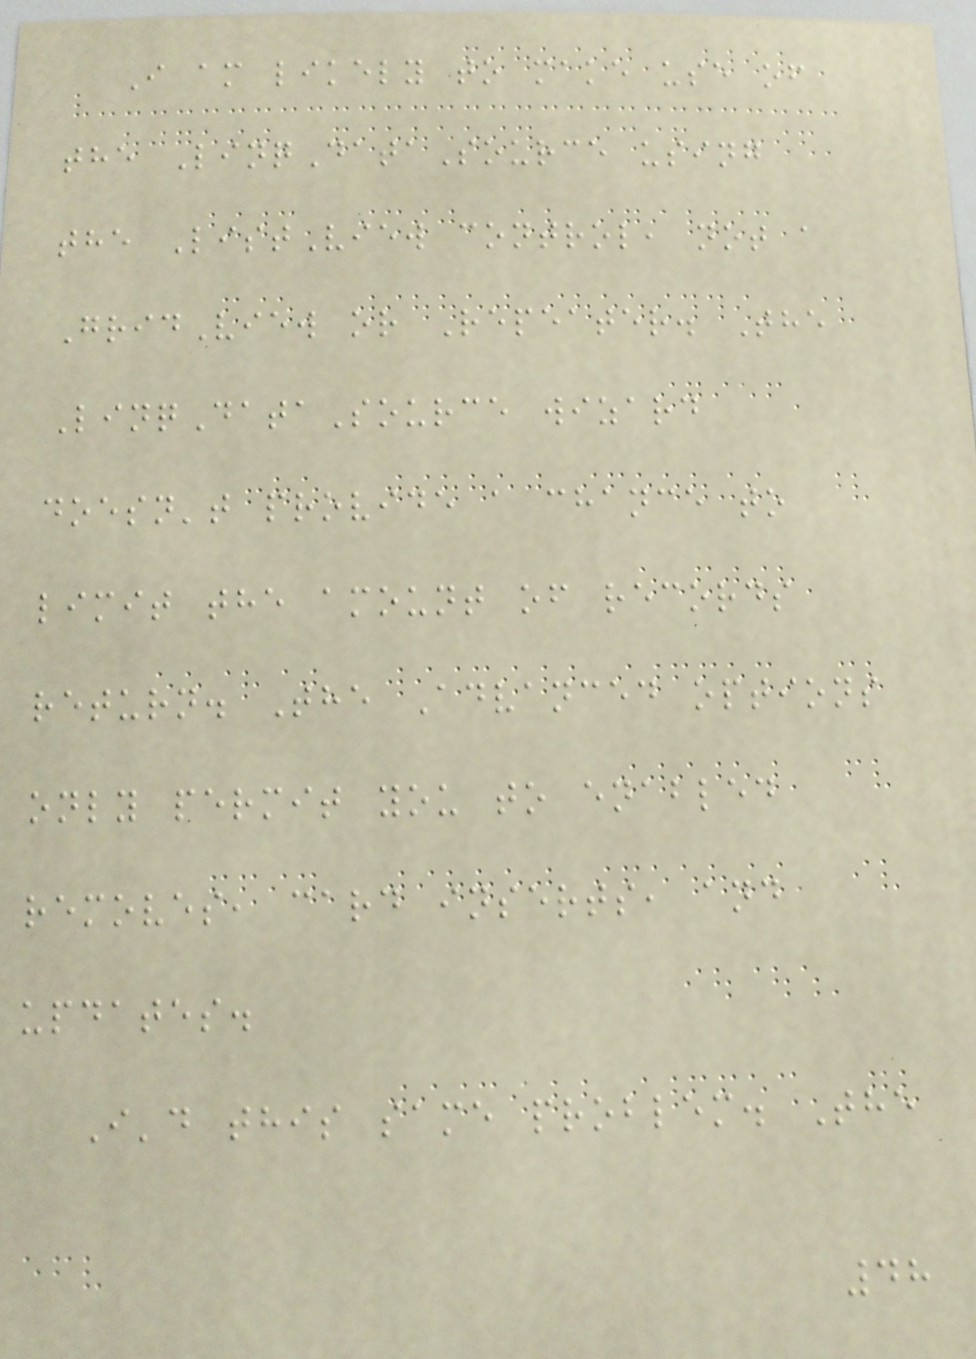I am likely to make use of
the LinqDataSource using
the ListView control, not a
GridView or Repeater. The
LinqDataSource wizard
doesn't provide a chance to
limit the amount of records
return. The Advanced options
only permit you to enabled
removes, card inserts, and
updates.
I'd this same problem. The
48
